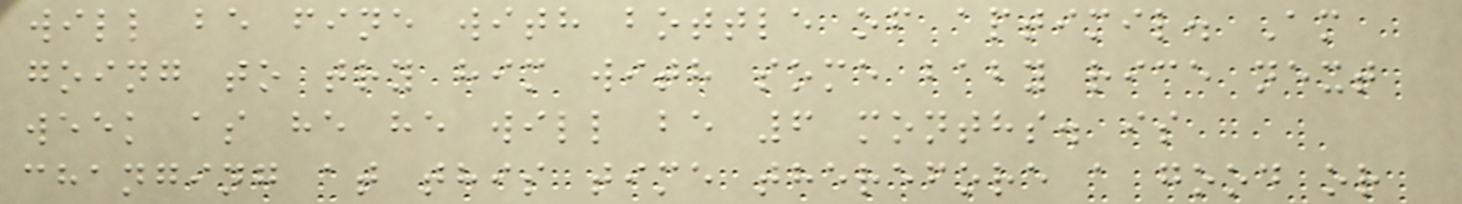will be fine with bottle of aptimil. Am
going to try him with some baby rice next
week as he he will be 6 months. is
changing at this time therefore a good or
